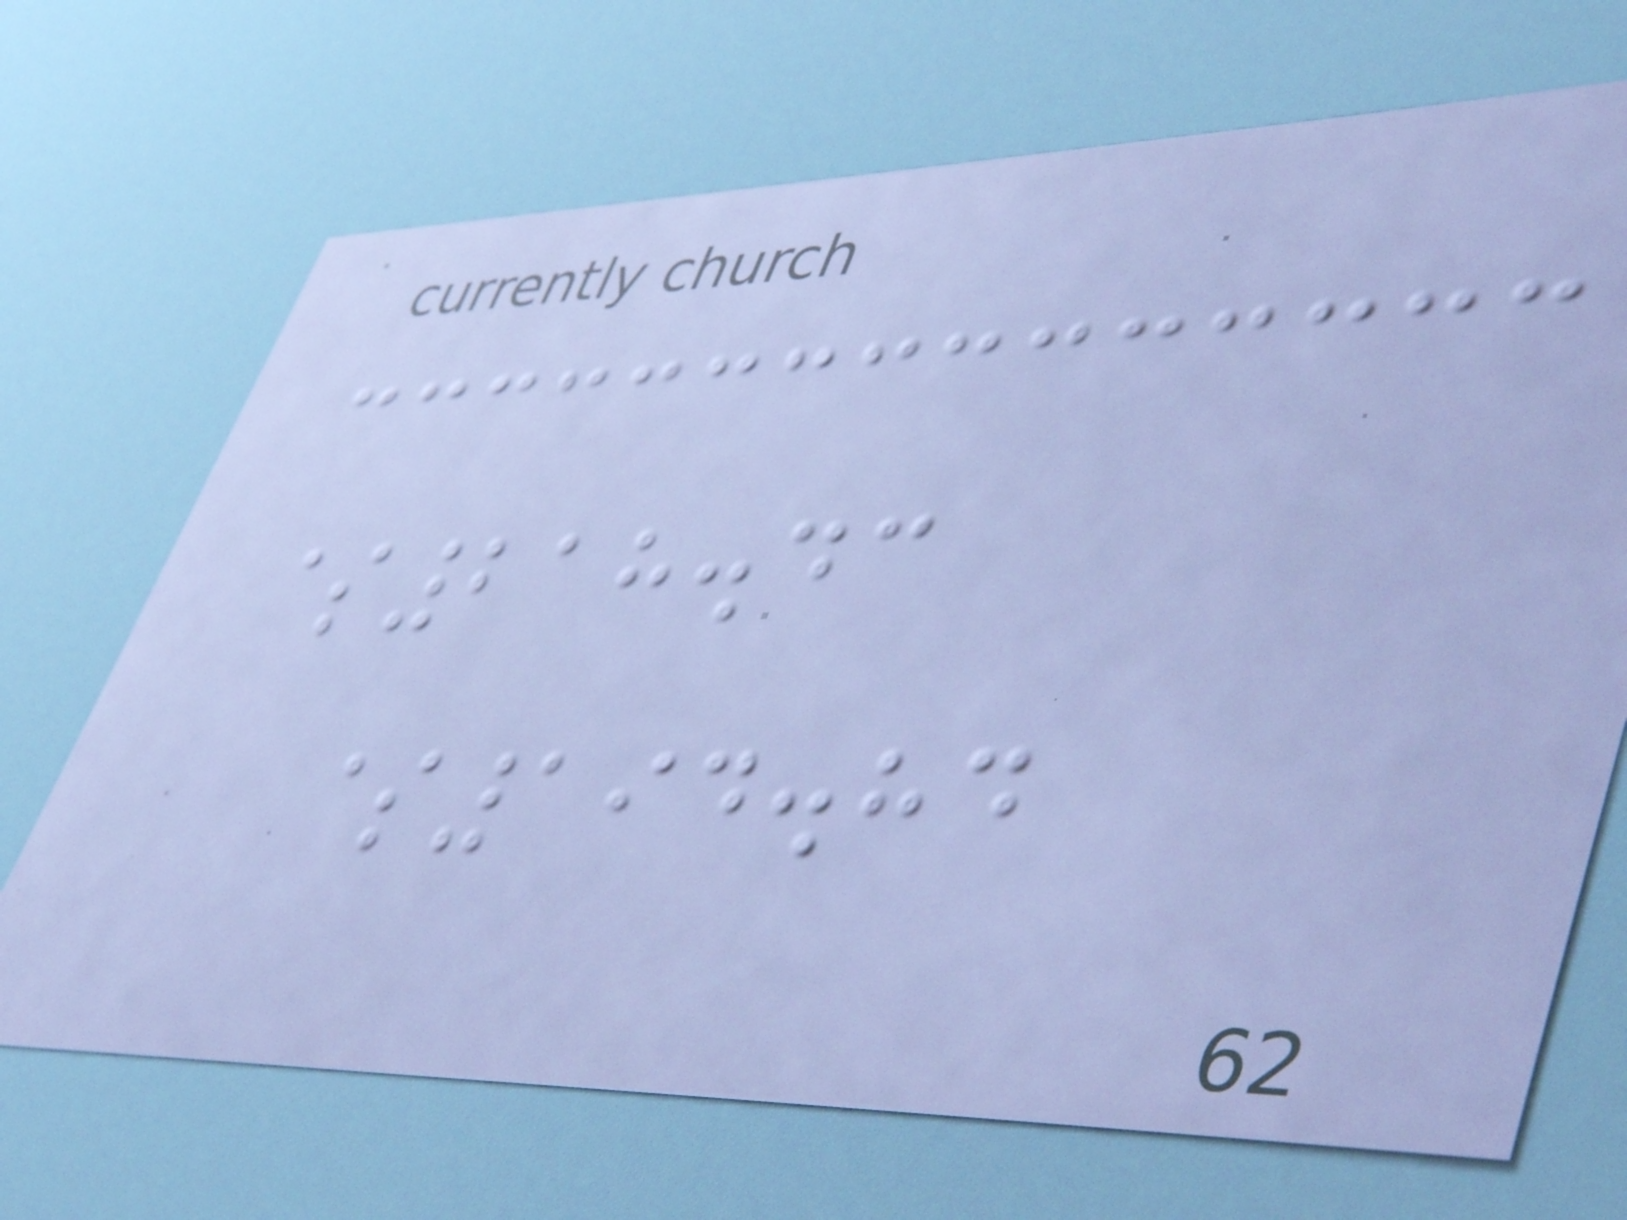$218.43
$194.84
